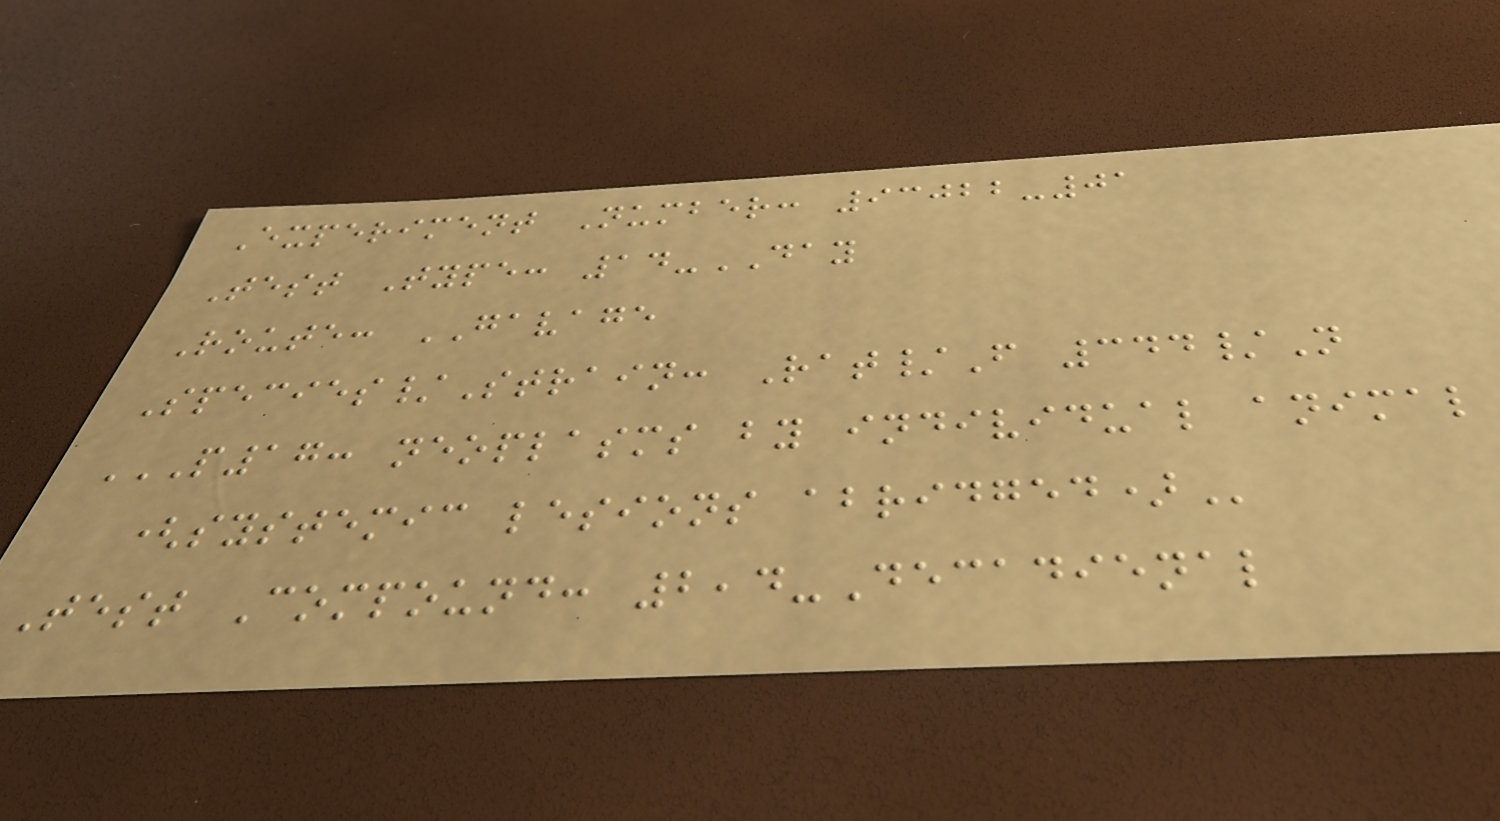Experiment Number: 93022-01
Test Type: 14-DAY
Route: GAVAGE
Species/Strain: Rat/F 344/N
P17: NEOPLASMS BY INDIVIDUAL ANIMAL
(SYSTEMIC LESIONS ABRIDGED)
Test Compound: 2,4-Decadienal
